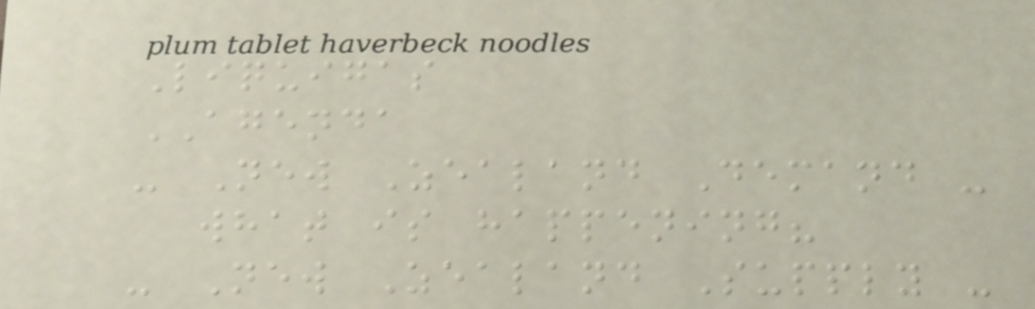Liquigas
AGENDA
- New Zealand Demand -
what is happening?
- New Zealand Supply -
